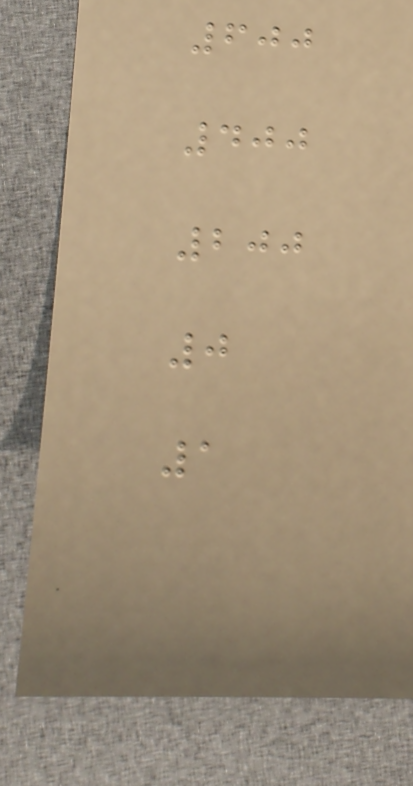600
400
200
0
1
